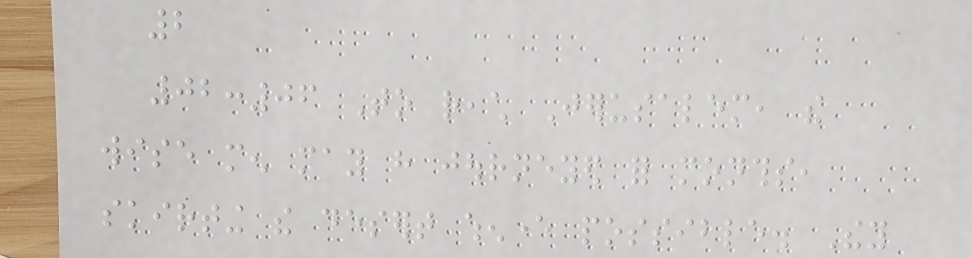2
02:06 To reach Jerusalem, the
wise men may have journeyed for months,
skirting the desert whenever possible. They
